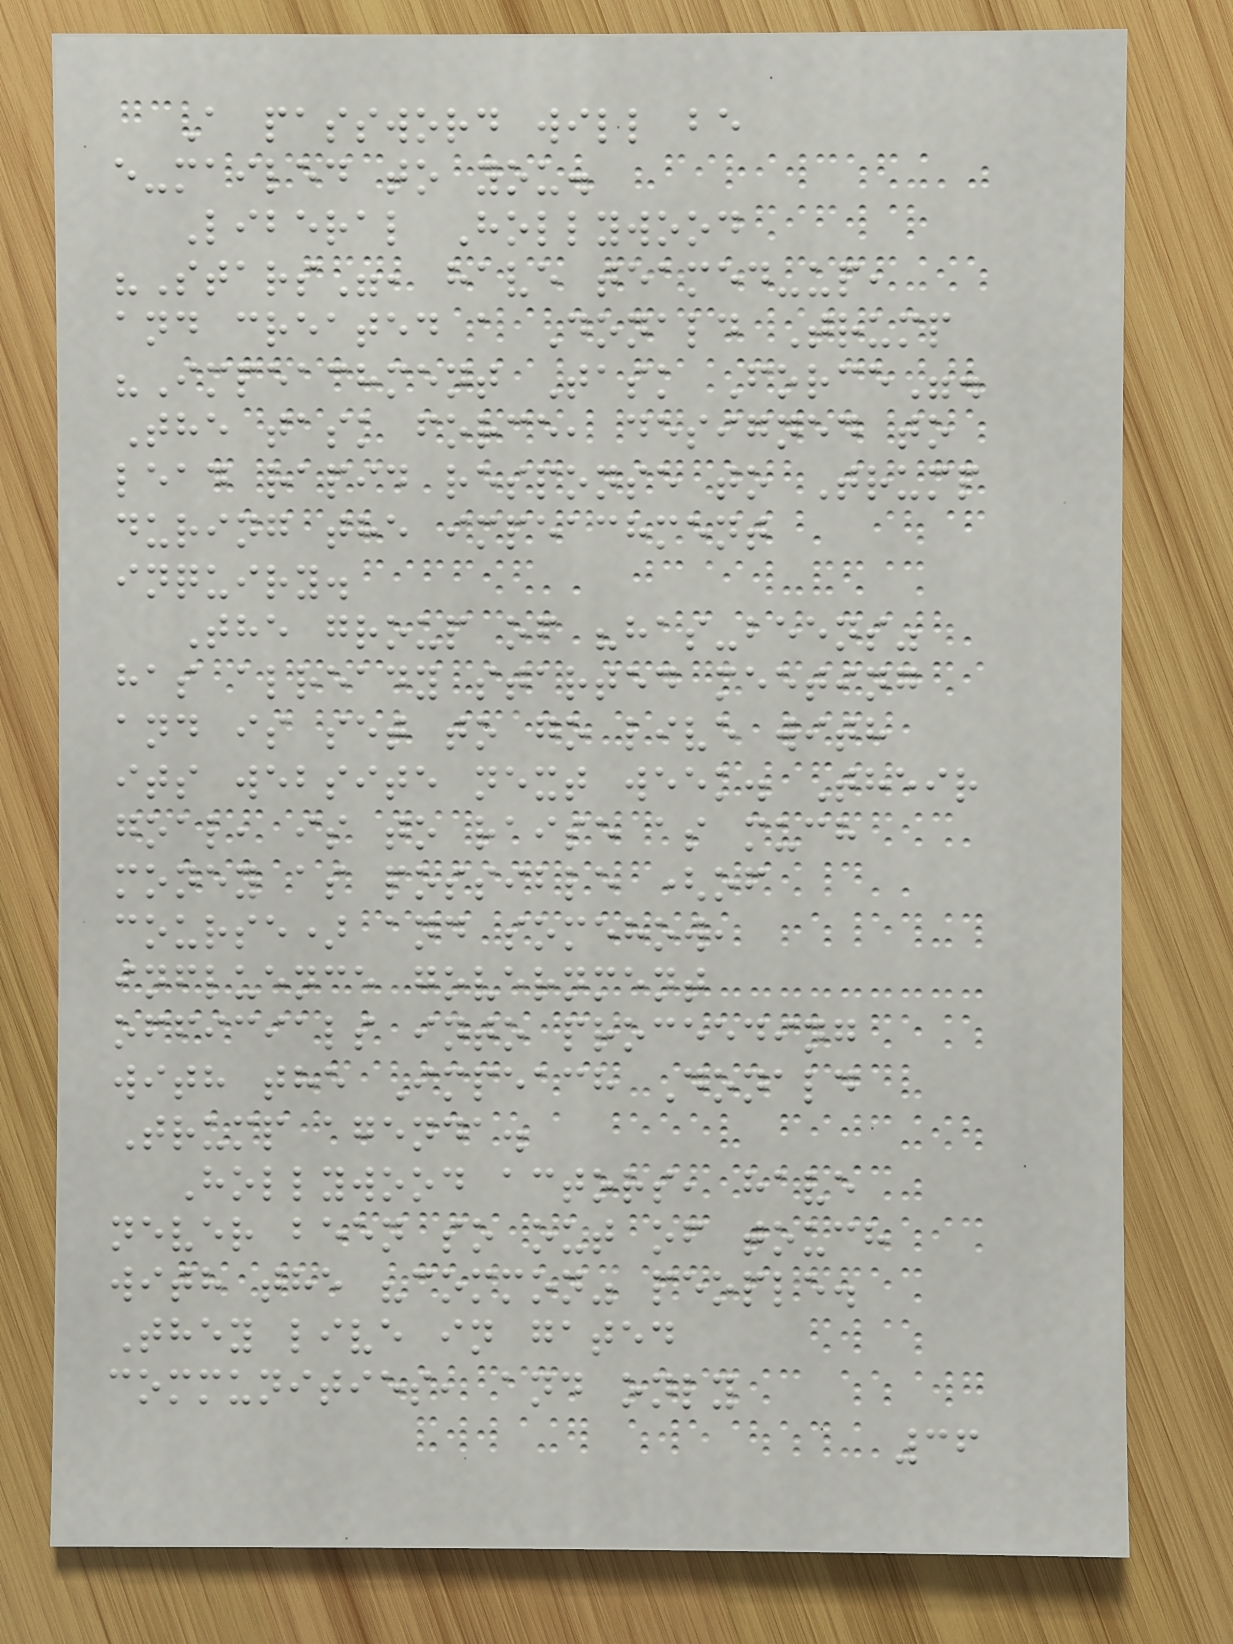A password will be
e-mailed to you.
Liberal Hollywood
"Stars", have teamed-up,
and created a Donald Trump
"Impeachment Task Force".
The task force, designed to
lead rapid response to Trump
during the impeachment
inquiry.
The group of "has-beens"
has already started meeting
and is set to go live with
its website next week. Their
goal, is to raise as much
money as possible (of
course) and somehow,
influence government
officials into proceeding
with the Impeach Donald
Trump agenda.
Hollywood actors, have
never been so out of touch
with the "common" people.
They live in gated
communities, and only
36
